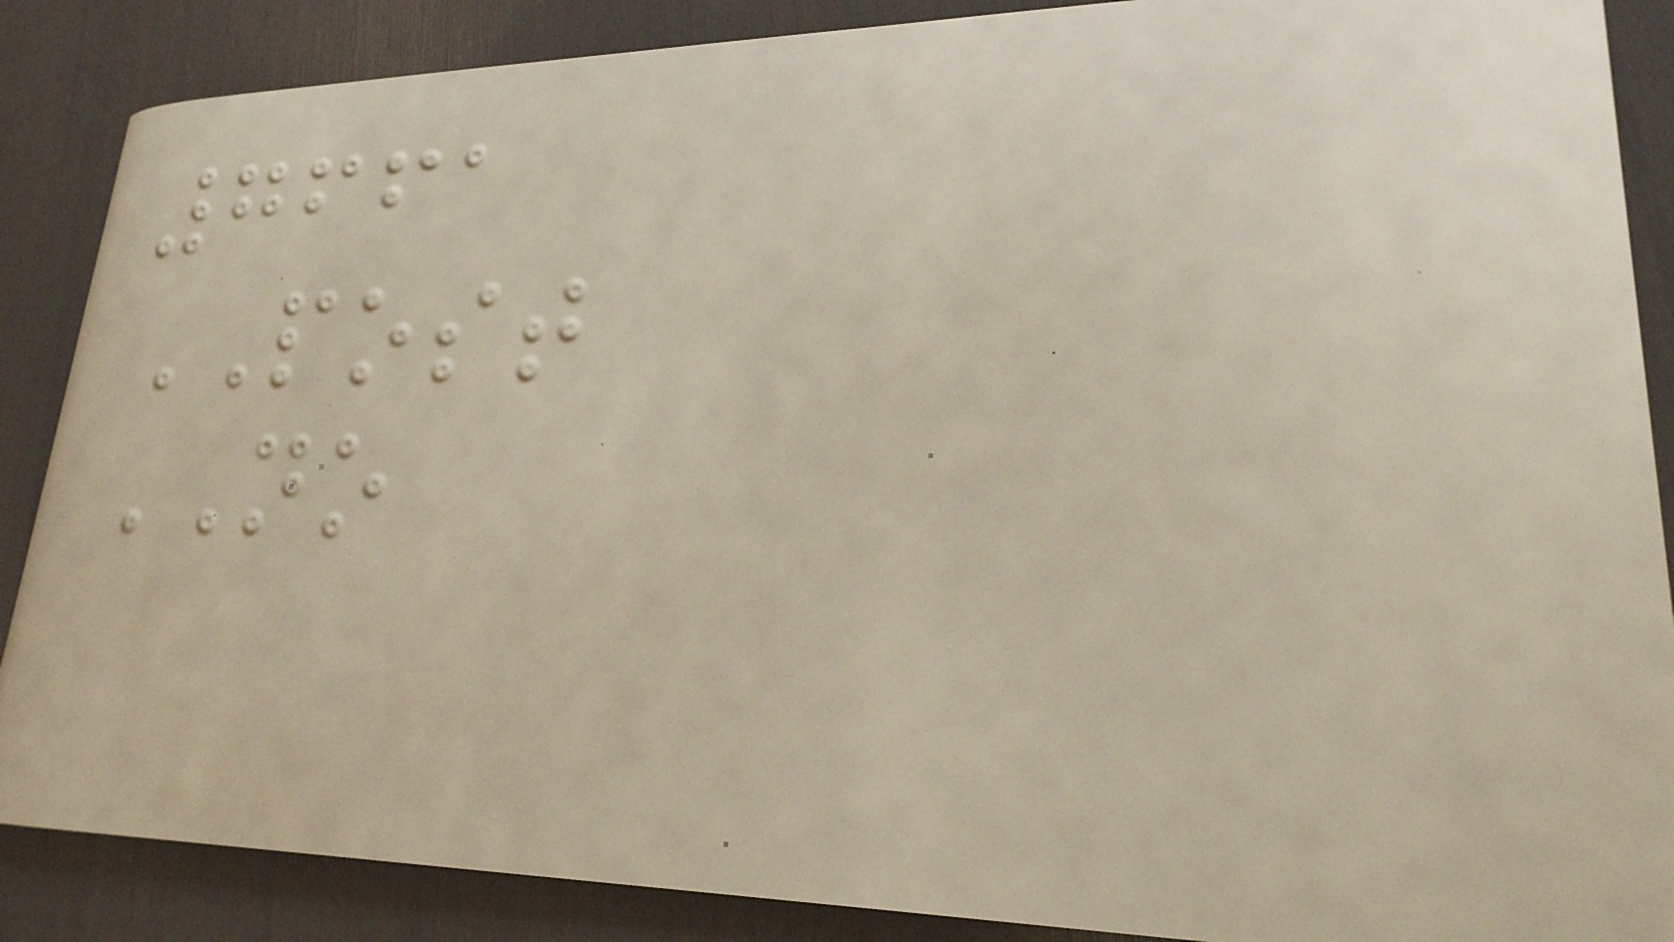7661
POST
NO
